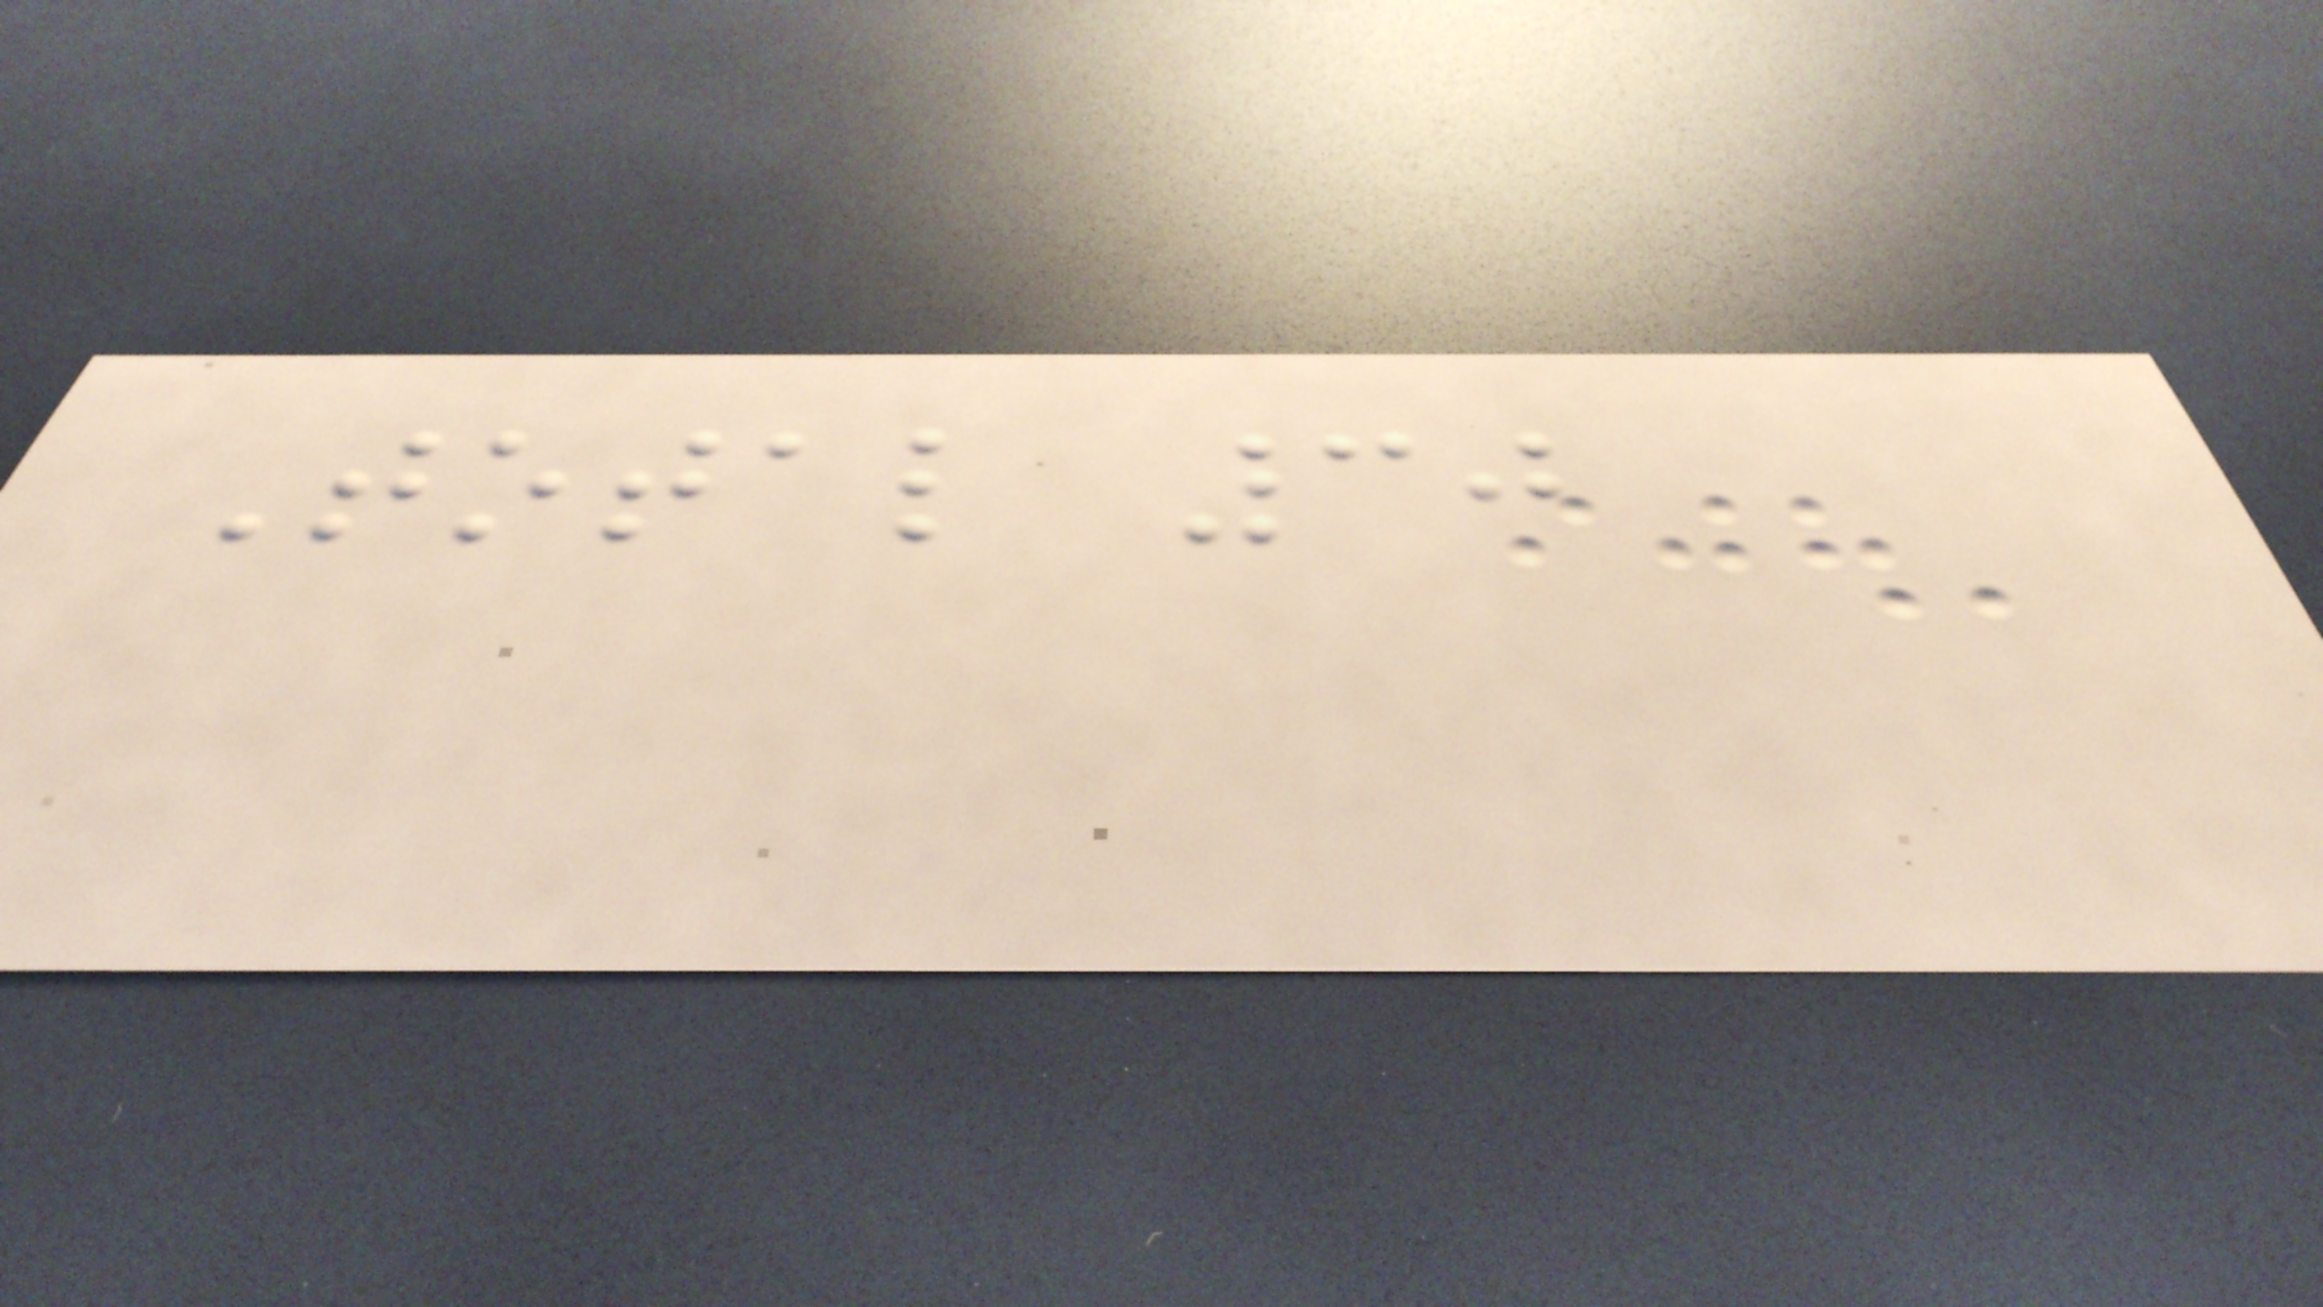Total 30
